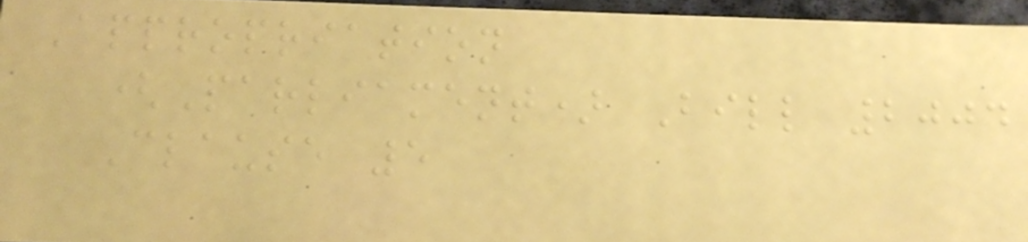Appropriation
(Parliament) Bill 2004
Clause 5
